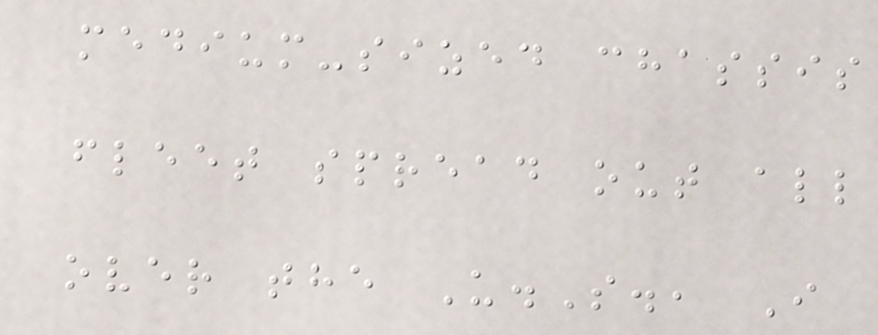medium-sized chassis
fleet spread out all
over the U.S., I
